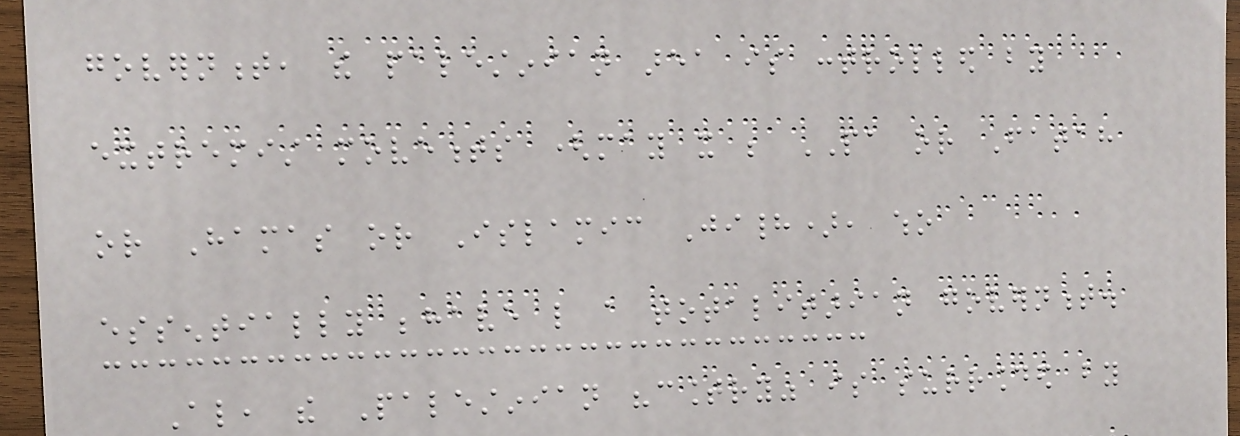government, the palestinian area is controlled by
extremist movements (may it be PA or Fatah
or Hamas or Islamic Jihad), who
essentially behave like a totalitarian government.
Also, the Palestinian "country" is surrounded by
